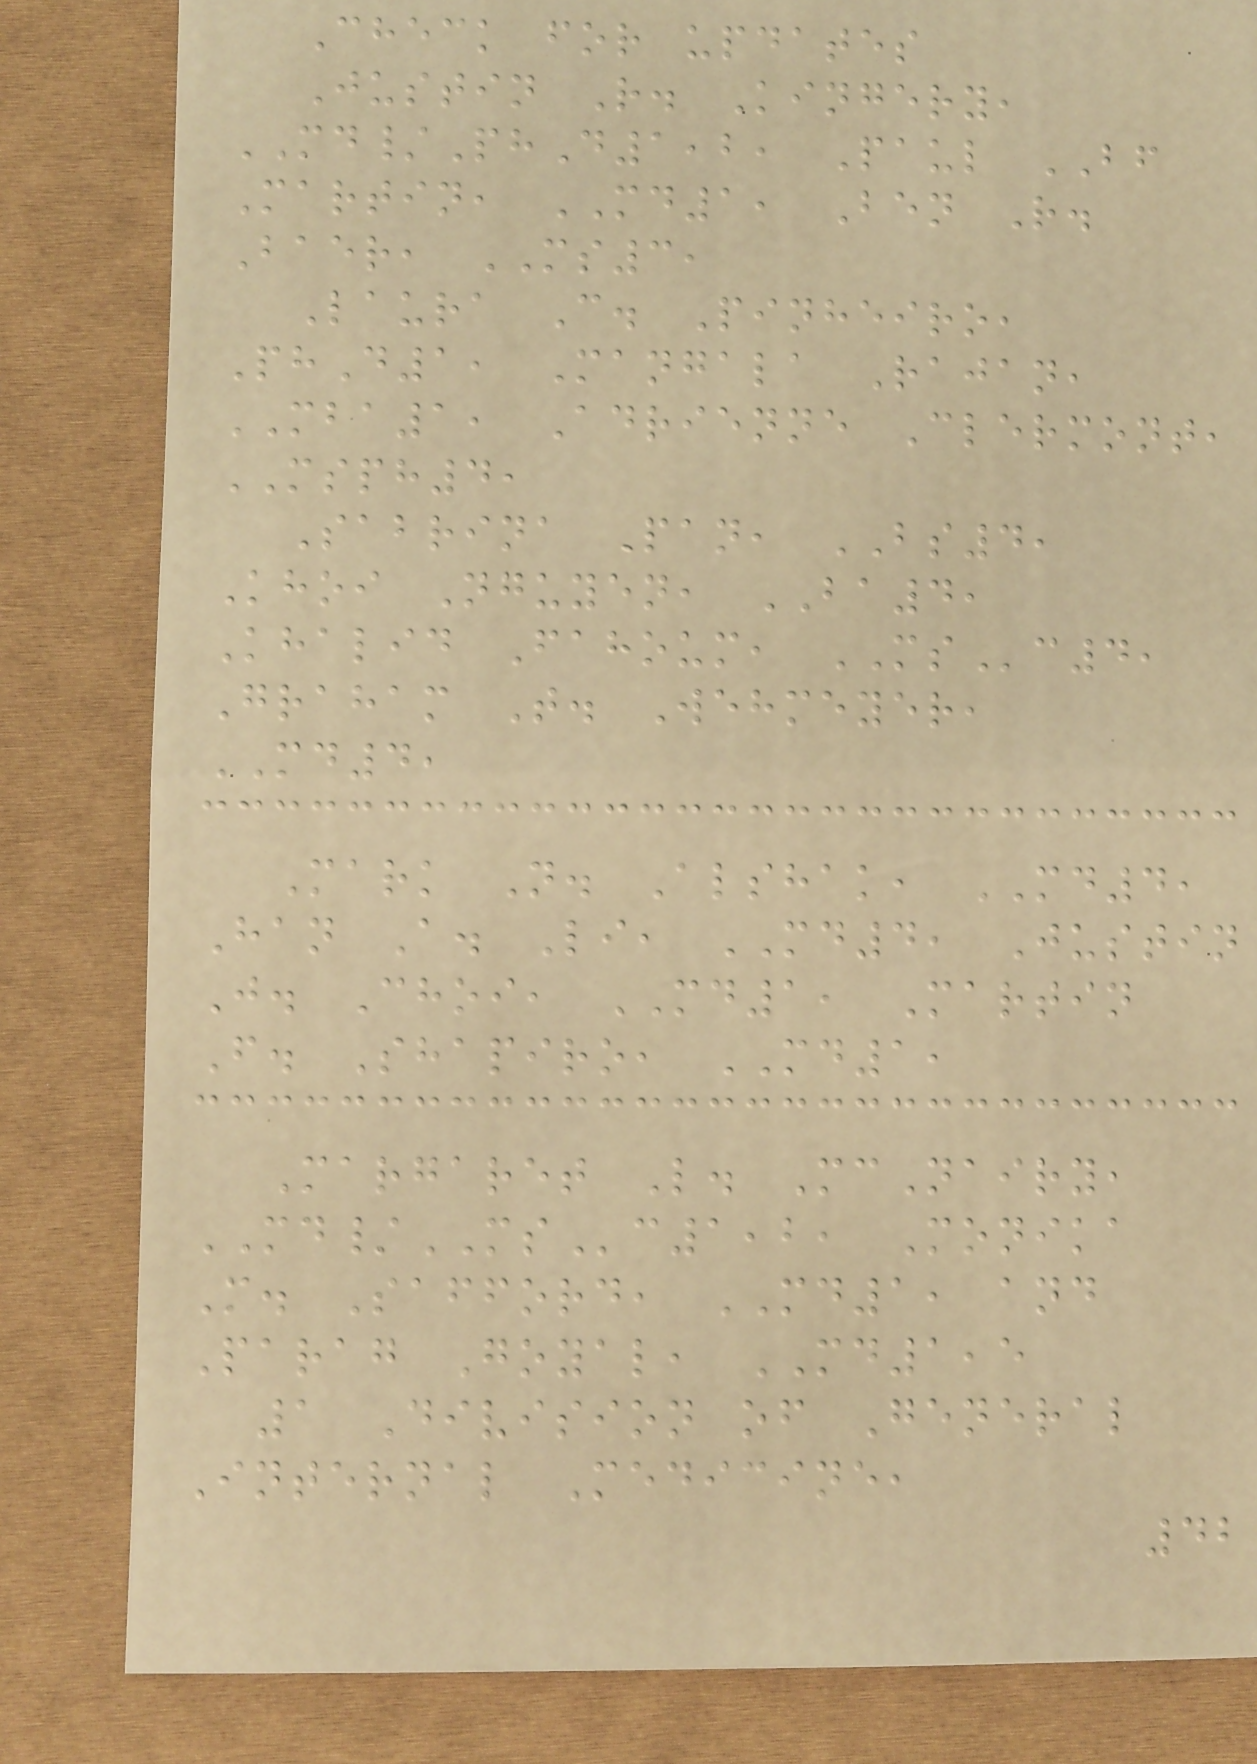Check for updates
Justin R. Kingery,
MD/PhD1,2, Paul BF
Martin, MD1, Ben R.
Baer, MS3,
Laura C. Pinheiro,
PhD1, Mangala Rajan,
MBA1, Adrienne Clermont,
MSPH4,
Sabrina Pan, BS4,
Khoi Nguyen, BA4,
Khalid Fahoum, MSc4,
Graham T. Wehmeyer,
MD4,
Mark N. Alshak, MD4,
Han A. Li, MD4, Justin
J. Choi, MD1, Martin
F. Shapiro, MD1,
Margaret L. McNairy,
MD/MSc1,2, Monika
M. Safford, MD1, and
Parag Goyal, MD1,5
1 Division of General
Internal Medicine,
42
